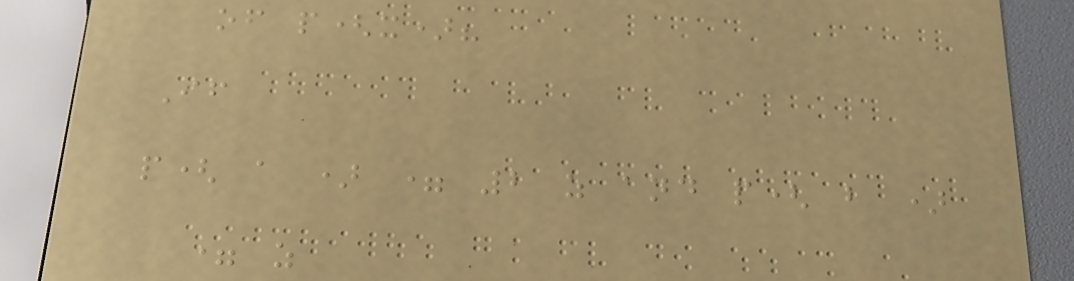of p(x)?
If
p( a ) = 2 z and p( b )
= z
